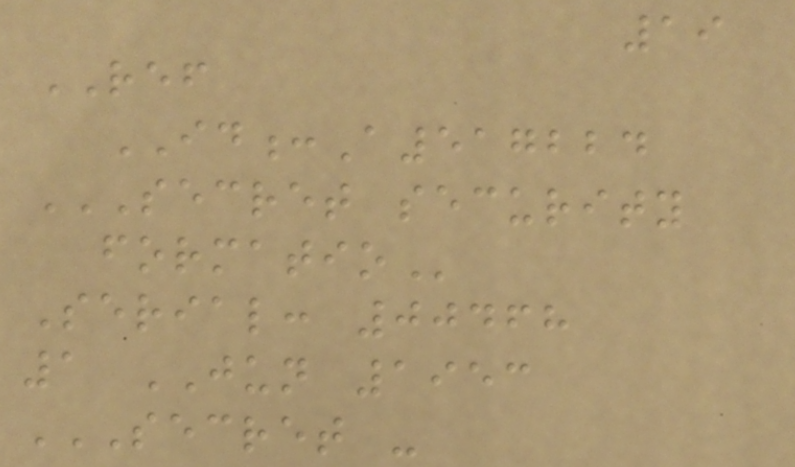19
REF
ID:A517224
SECRET SECURITY
FORMATIO
Serial: 00468
1 JUN 1953
SECRET -
